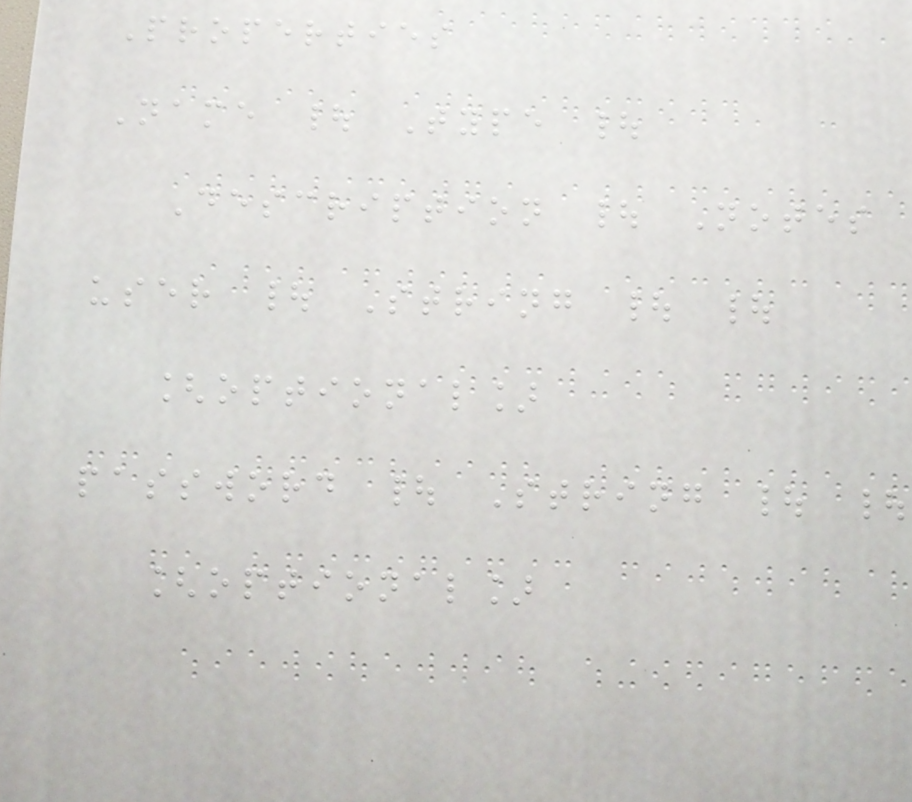Properties
Name | Type |
Description | Notes
user | String | |
[optional]
password | String | |
[optional]
